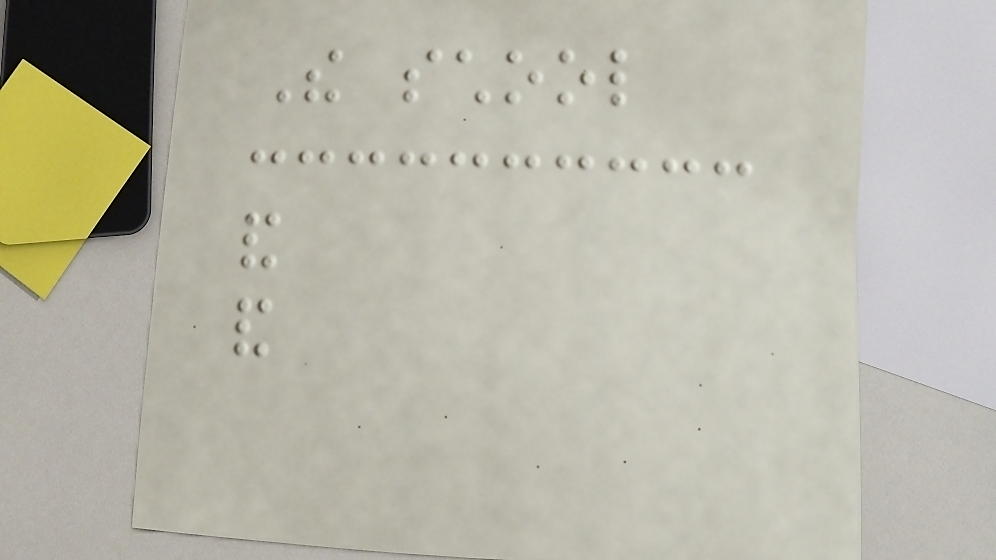The school
and
and
